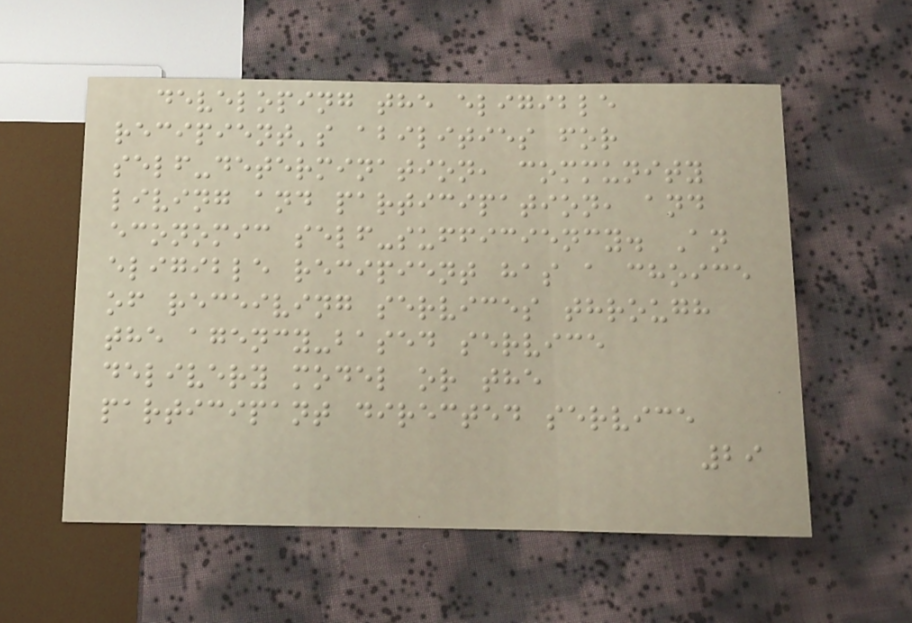developing the eligible
recipient's abilities for
self-determination, community
living and participation, and
economic self-sufficiency. An
eligible recipient has a choice
of receiving services through
the agency-based service
delivery model or the
participant directed service
29
